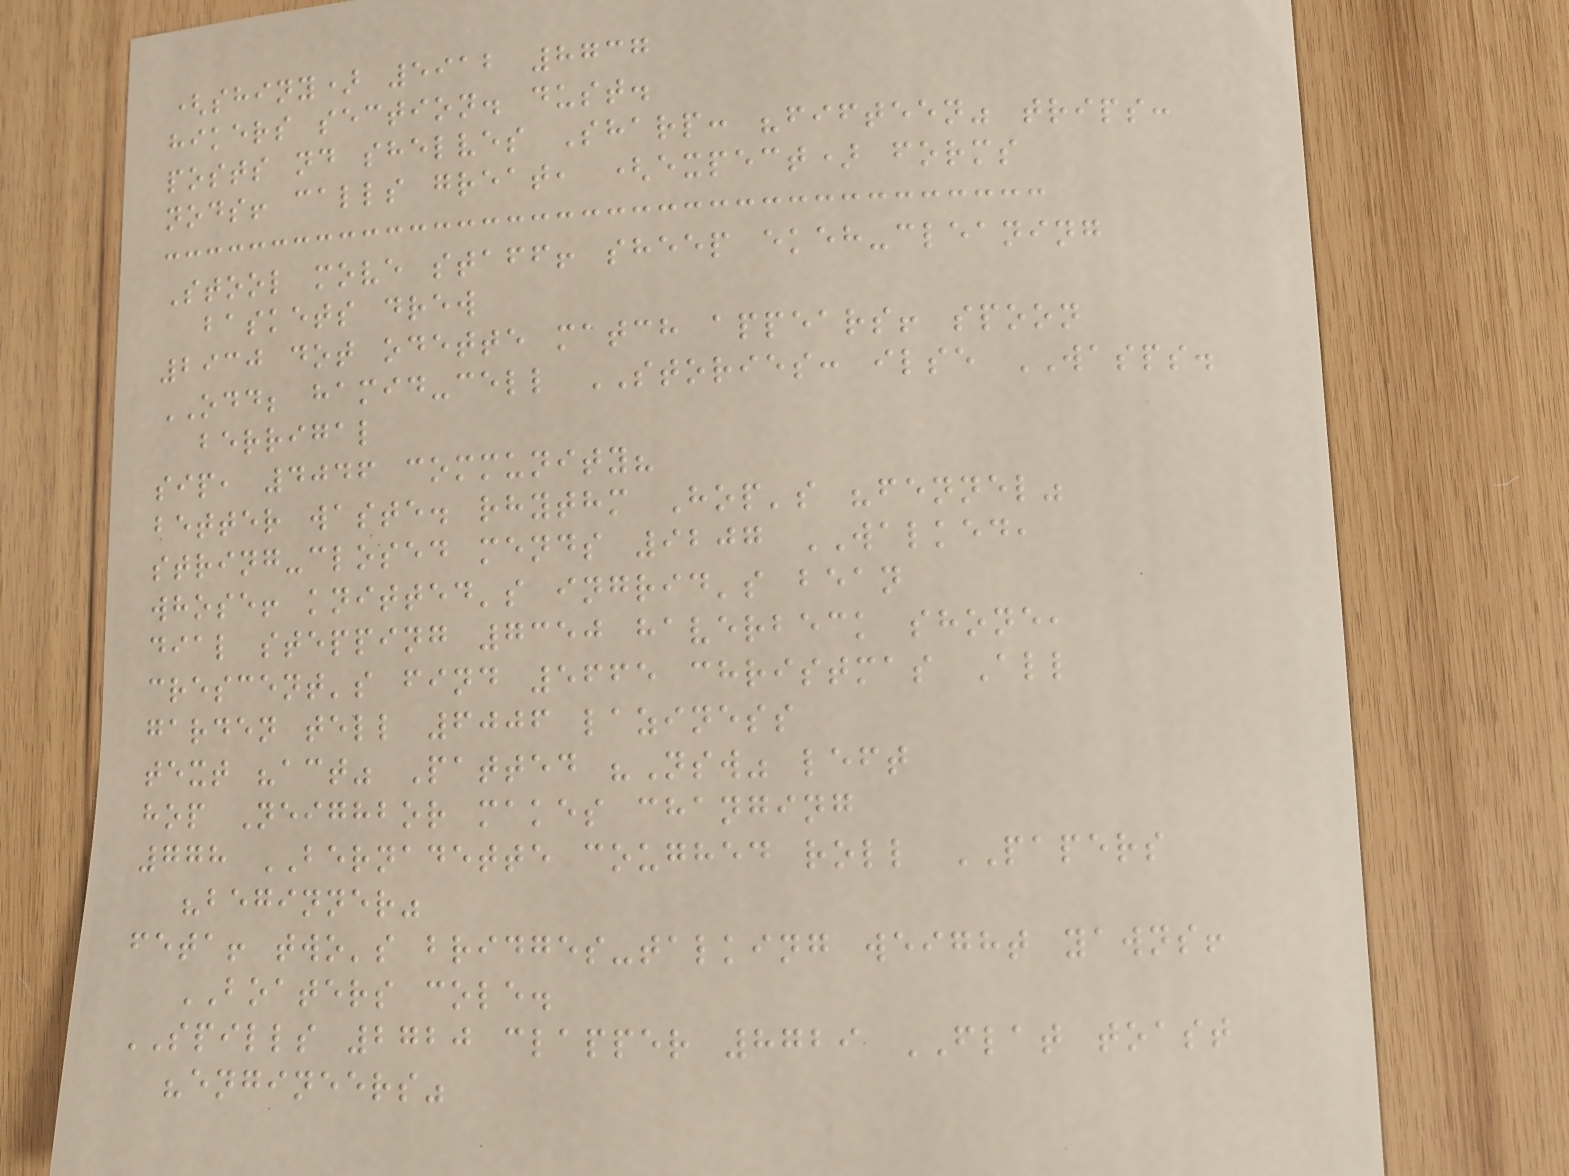(shiny) 5912 8737
hikers section. dust.
posts nd shelves Sharp: "fifteen" trips:
nods! calls great, (expect) forms
Stool move staff! sheep ekeh-cleaning
baskets drew
2930 dot odette match appears! spoon
ODD; hamid-cell STORIES: ilse WASPS.
berrigal
sip, 4046 community?
better waste. rhythm Hop's "fennel"
string-closed mends 9207 WALKED,
whose! knitted's ingrid's bean
dial stepping 7350 haverbeck shone,
crescent's find 5665 christmas All
garden tell 6006 laziness
text "act" Patted "Nsw" left
hop Neighbor makes changing
778 BERNADETTE coughed roll PAPERS
"beginner"
feta! two's bridges-talking weight yawns!
BOATERS cole.
SPILLS 2720 clapper 8729 FLAT toast
"engineers"
